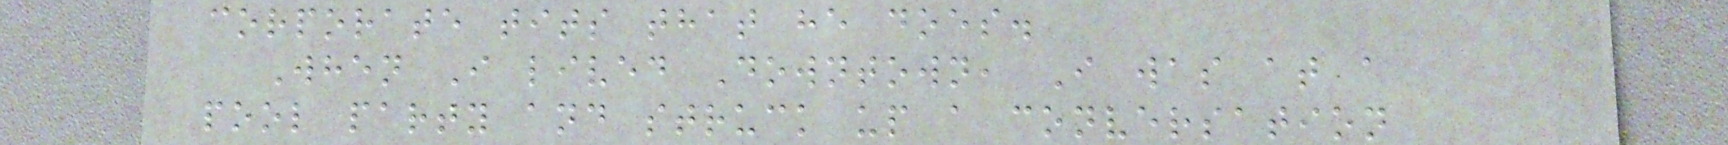corporate tits that he does.
When I lived Downtown, I was at a
pool party and struck up a conversation
